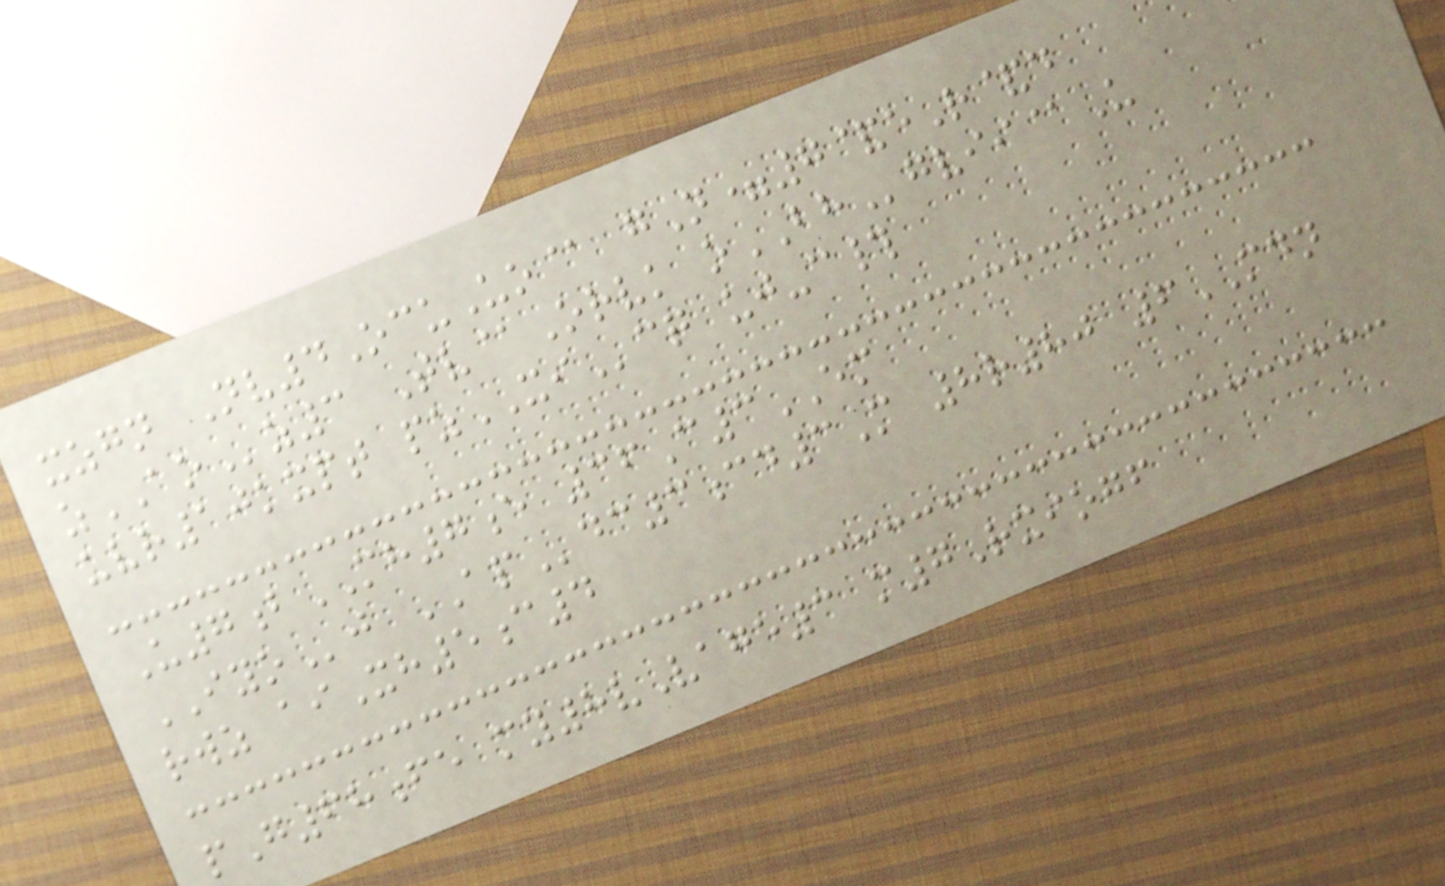xzgn Nv4OcuUo@ gN=7&eR&d
zAOz3 Tv@Orvk oBHgvii@U
uvr10kxpt pzXIcq uj-c#
U7bMH7e 36C3EM
IYOj APdc3cd3M 8r80 6MDN
rwz aiXh5c4
pG68fe my8vVage3 m7Rxiogf
